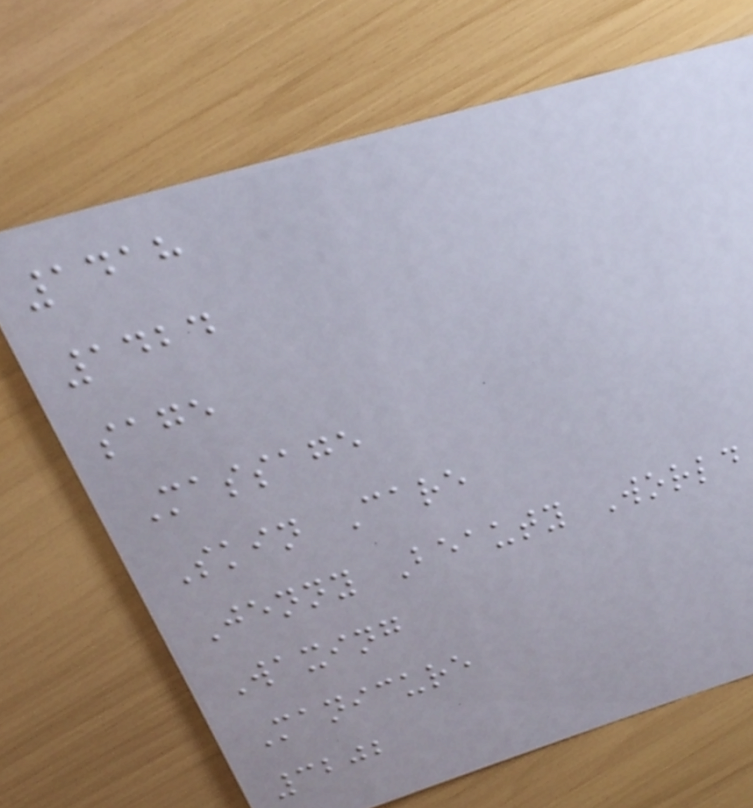1418
1424
sage
Massage
Skin Care
Jenny Beauty World
Waxing
Manicure
3202
